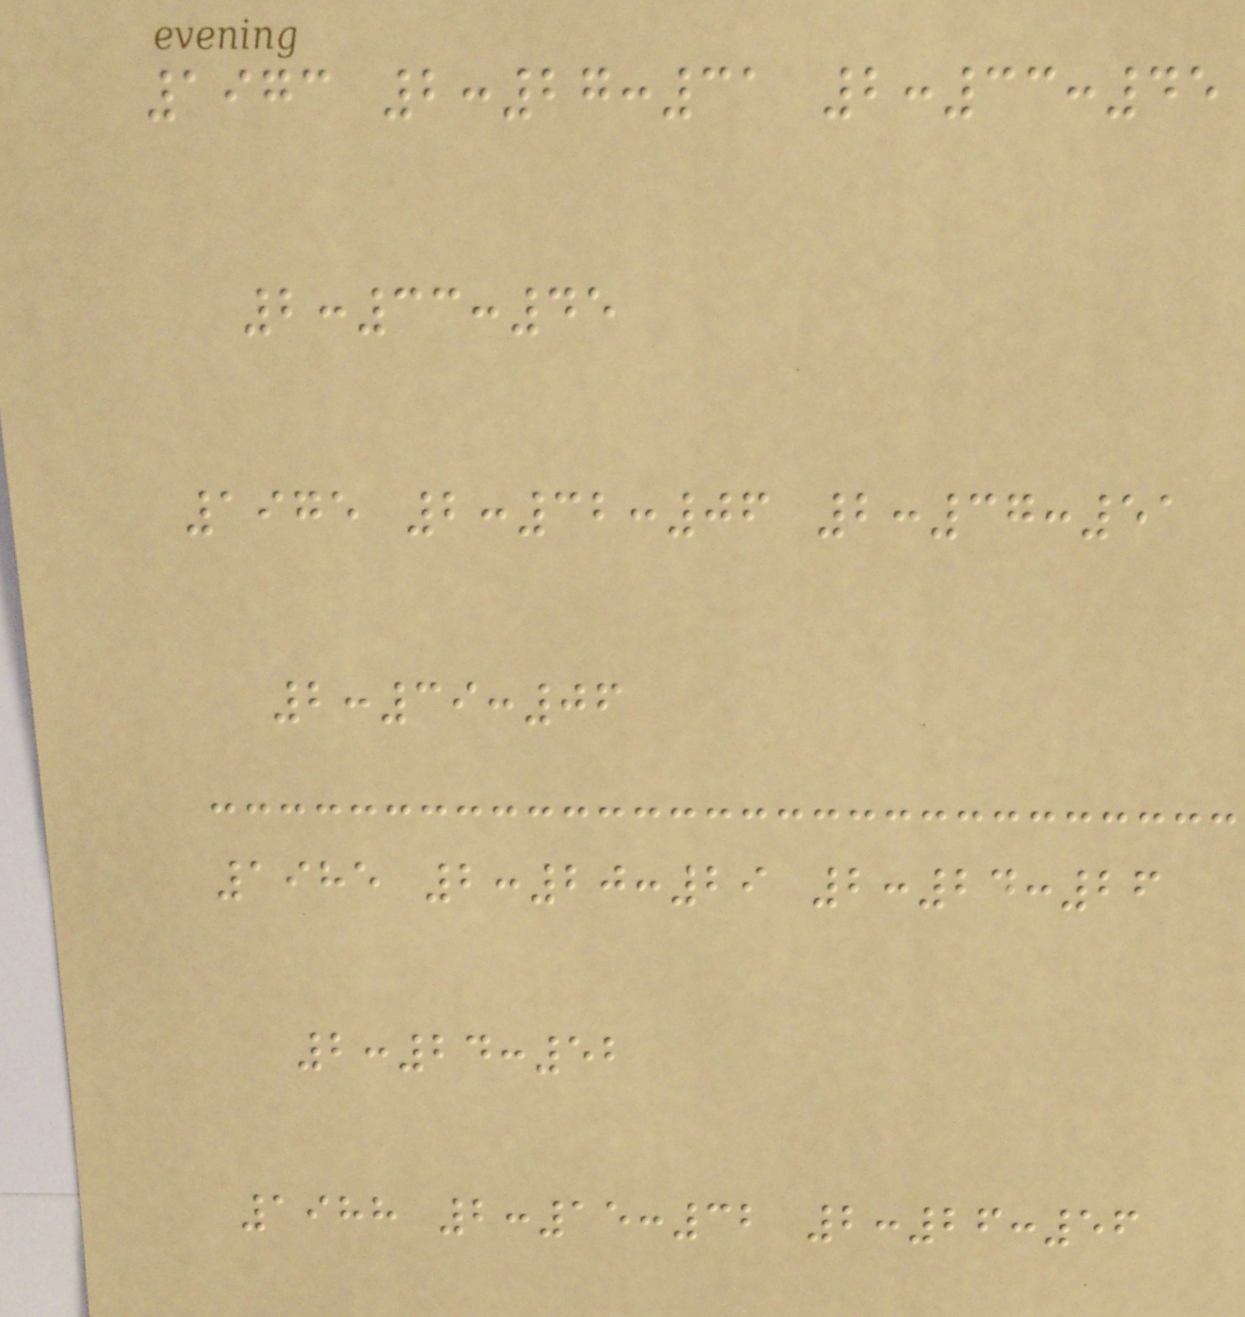1973 2:27:31 2:33:45
2:33:45
1975 2:32:06 2:37:51
2:39:06
1985 2:20:29 2:24:26
2:24:52
1988 2:15:32 2:26:56
